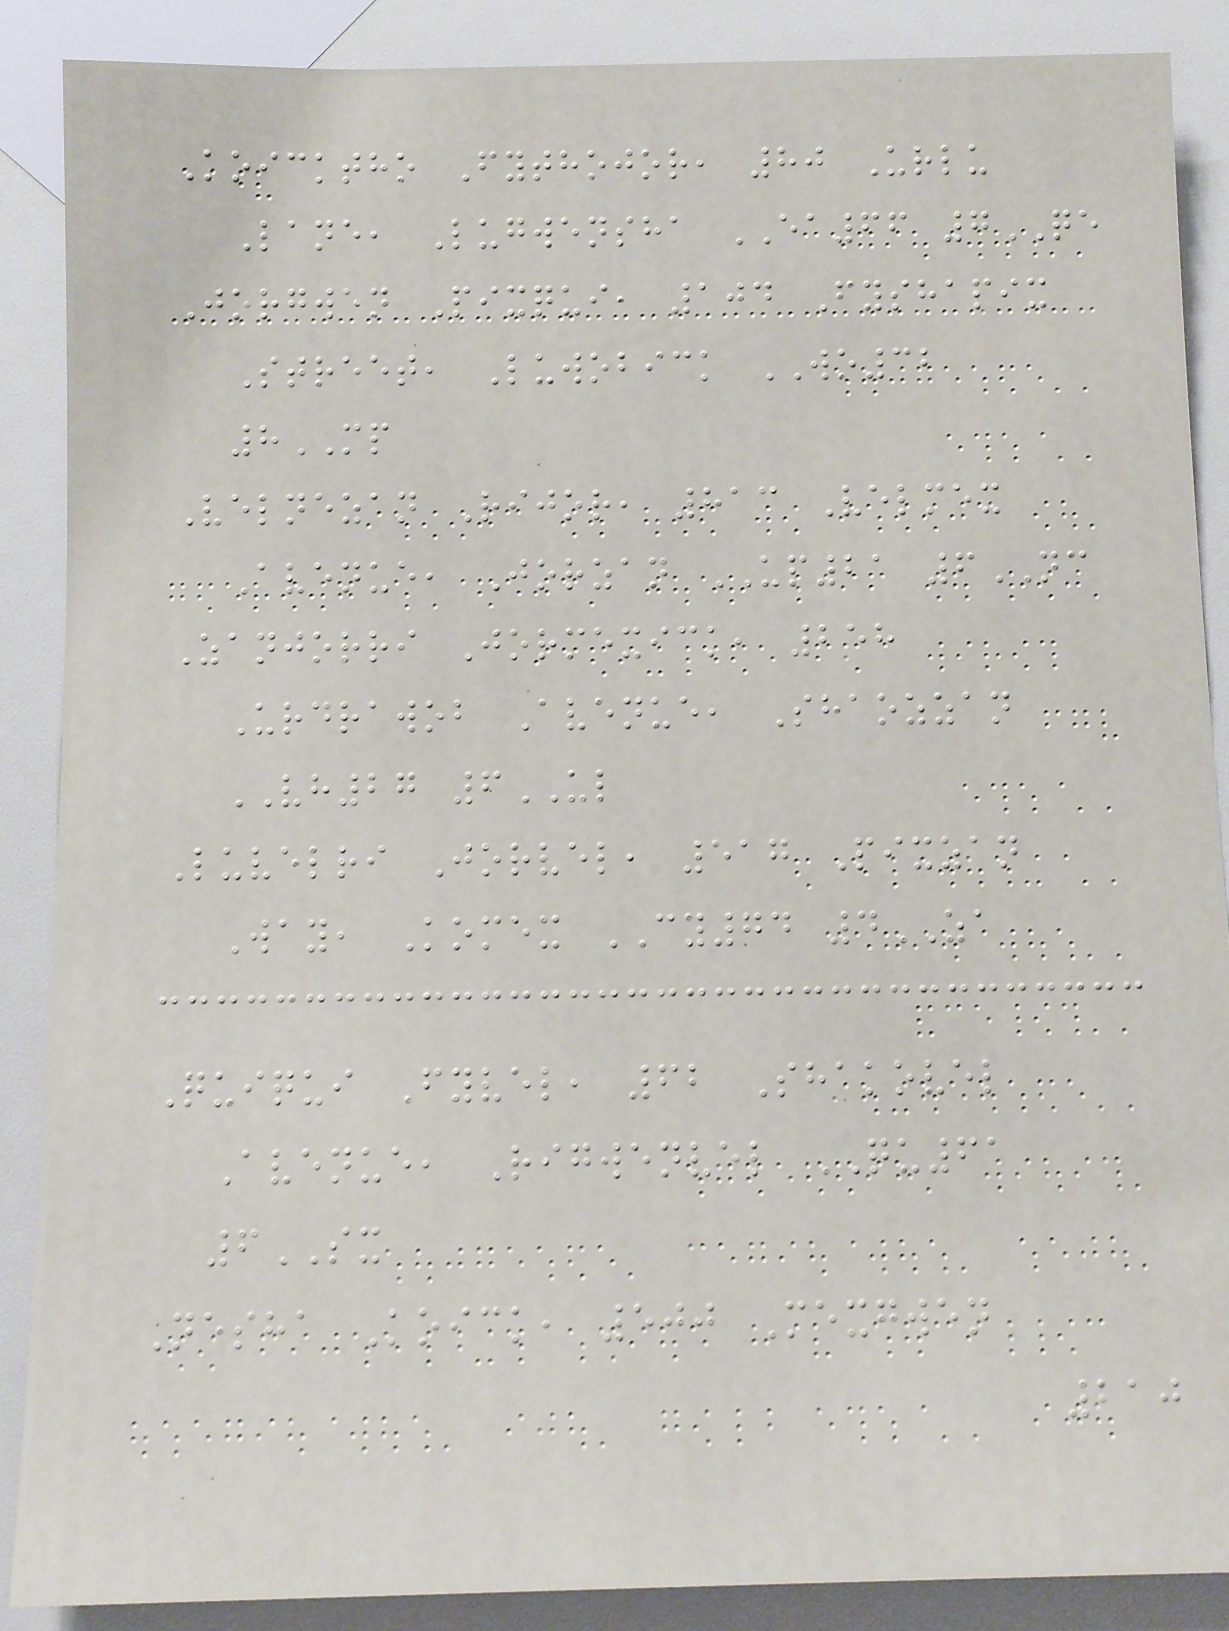Koicktho Fythojor, 80 Urlu
Lane, Lugwensha EA66 7QE
Jorgwen Pixqui, 104 Fyshapix
Street, Luwobick WO32
8MP
Velnezan Rijor, 813 Velmex
Avenue, Jorzan UP21 6NC
Zanjorri Jormexick, 258
Urdrawob Avenue, Shaozzan
VH27 6UL
Luvelri Jorvel, 517 Pixzan
Way, Komex CY74 4ZA
Quiqui Fyvel, 62 Shakovel
Avenue, Rigwenvel QU61
6SX
Nesha Koick, 500 Mexgwen
210
